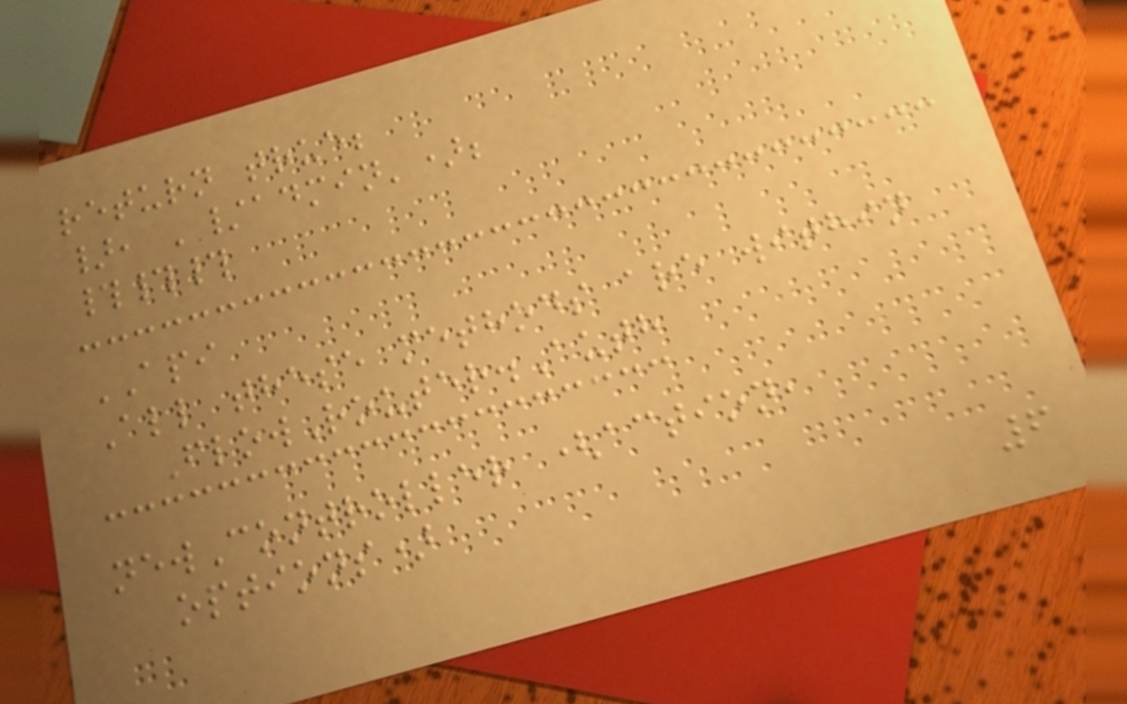return true;
}, '/admin');
###
API
All these methods are within
FlowRouter.Auth
newController (action,
options)
6
